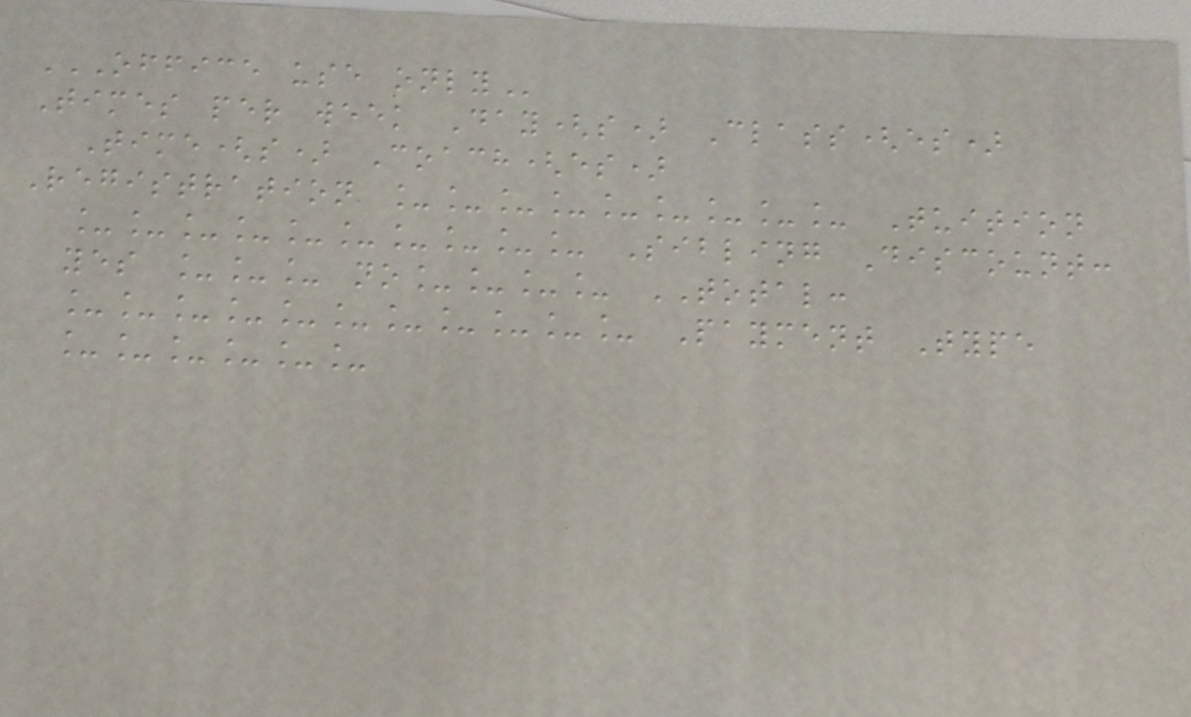OFFICE USE ONLY
Times per week Day(s) Class(es)
Time(s) Coach(es)
Registration _________ Tuition
__________ Sibling Discount:
yes ___ no____ TOTAL:
___________ Payment Type
______
